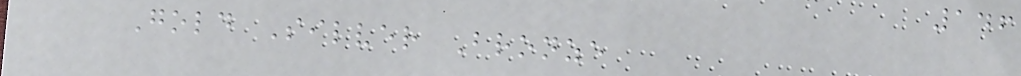146
Gold Silver Bronze
